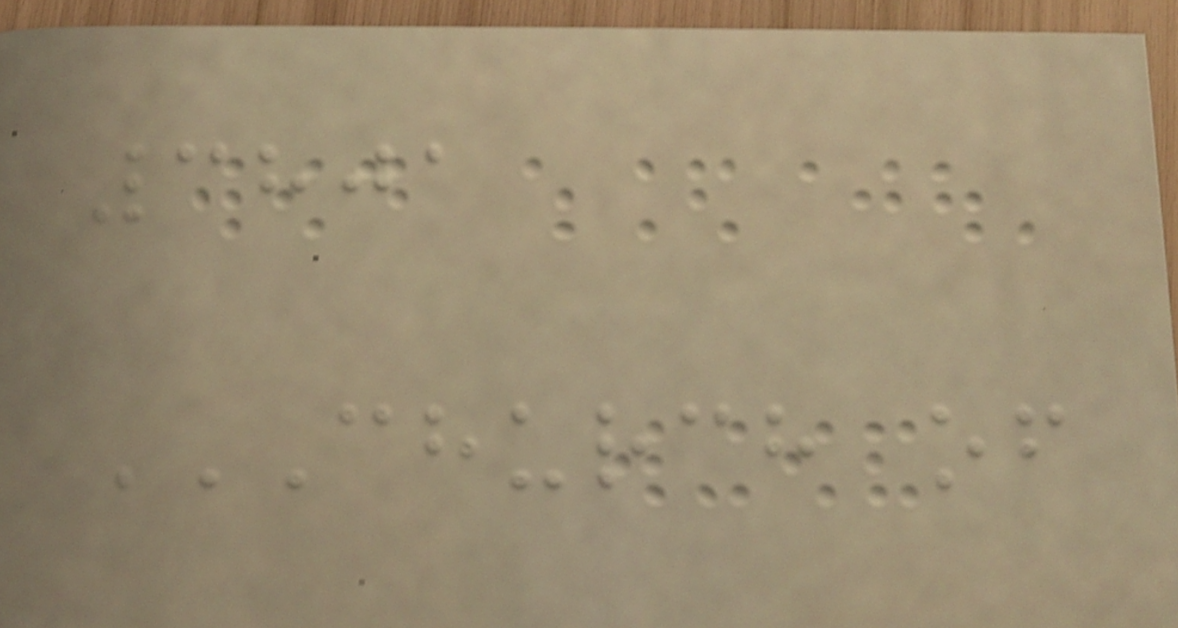3801
CHURCH OF
